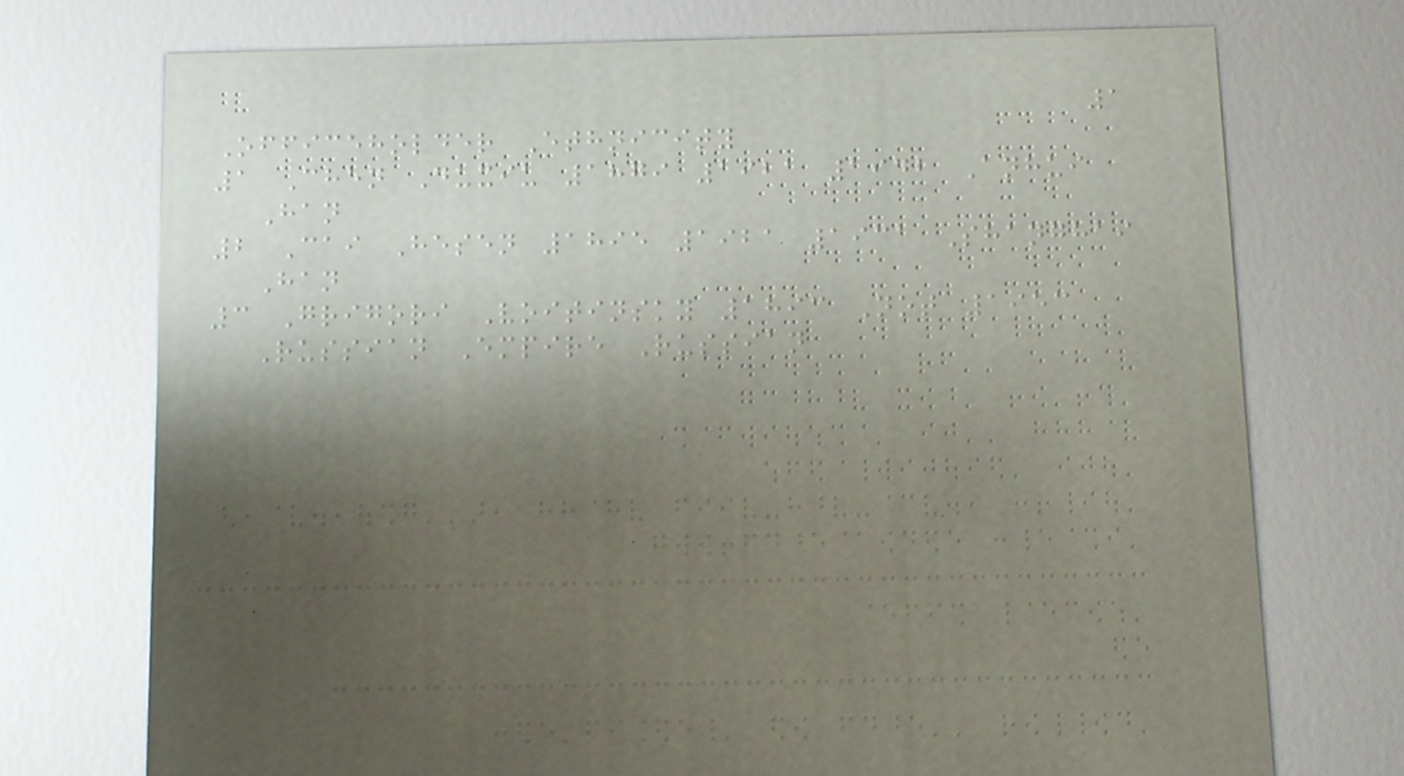1
Officeholder Ethnicity
1 Chen Duxiu 1879 1921 1942 Anhui
Han
2 Cai Hesen 1895 1921 1931 Shanghai
Han
3 Grigori Voitinsky 1893 Not 1953
Russian Empire Russian
